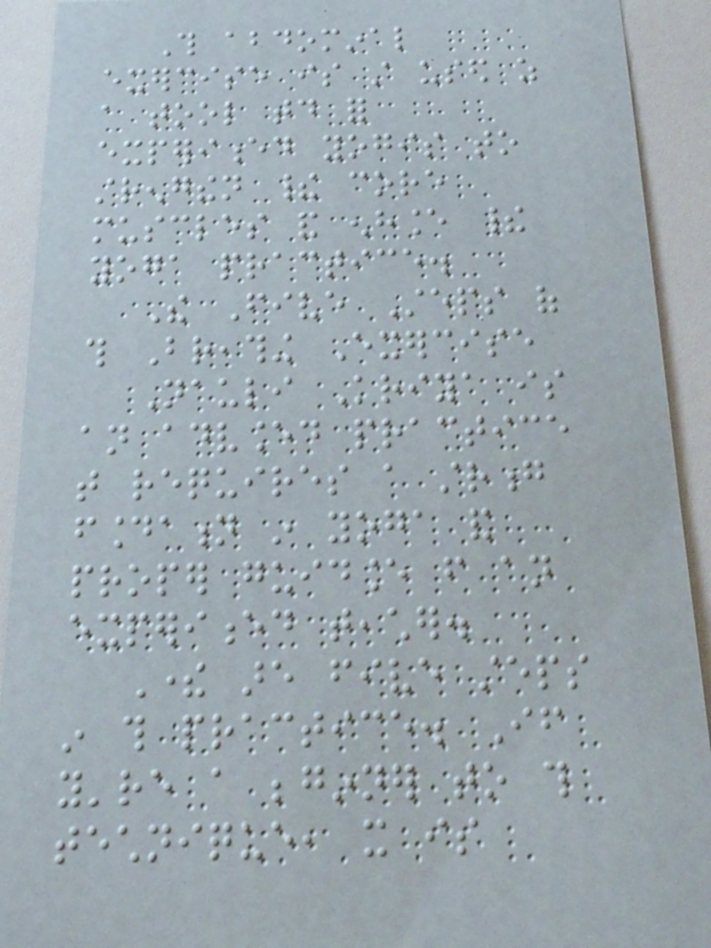This abdominal
exercise is still used as
a tool today for
experienced yogis to
strengthen their core
muscles and enhance their
yoga practice.
The Five Steps of
this Breathing Exercise
Nauli Kriya is
an advanced practice
that requires a strong
foundation in yoga and
proper guidance from an
experienced teacher.
There are five steps
in this practice. If
you're a beginner to this
technique, it is
